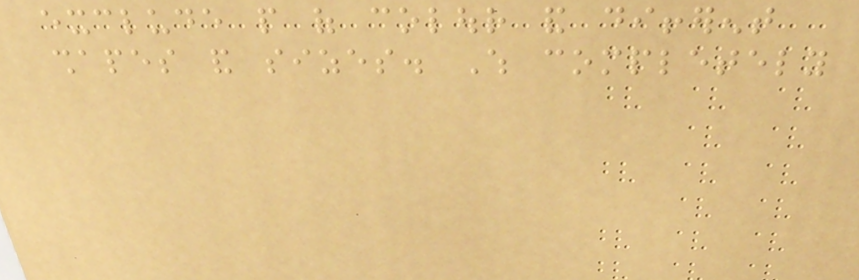exclude people of colour and different
shapes and sizes. Which completely
